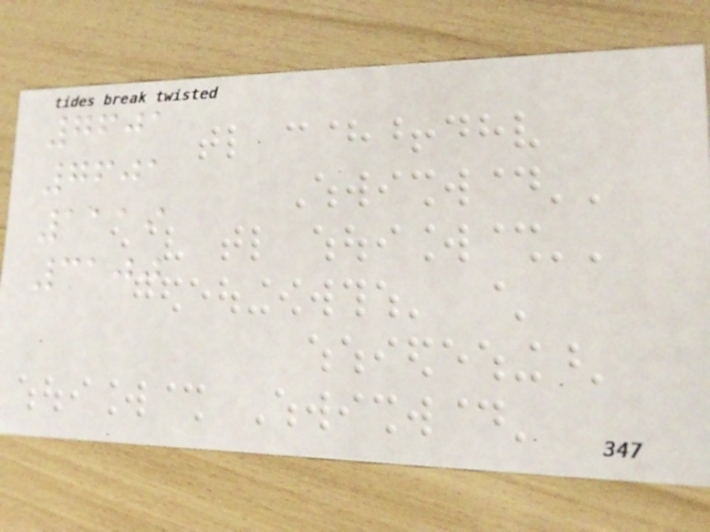7601
7601
1119
3100
